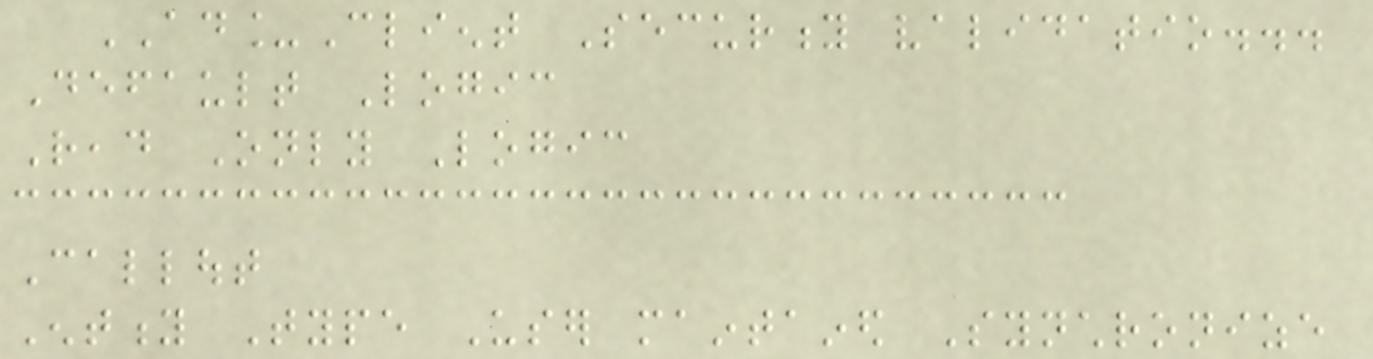AD_Client Security validatio...
Default Logic
Read Only Logic
Callout
Entity Type User maintained Synchronize
